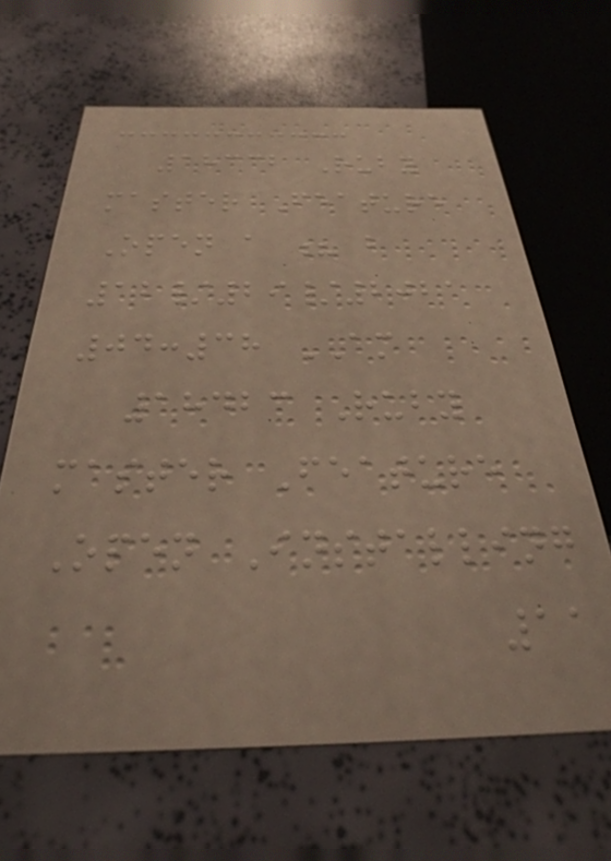18332 Ruby
master Feature
Open a ? b
12/29/2021
04:38 AM
18423 Ruby
master Feature
Open Installing
11
